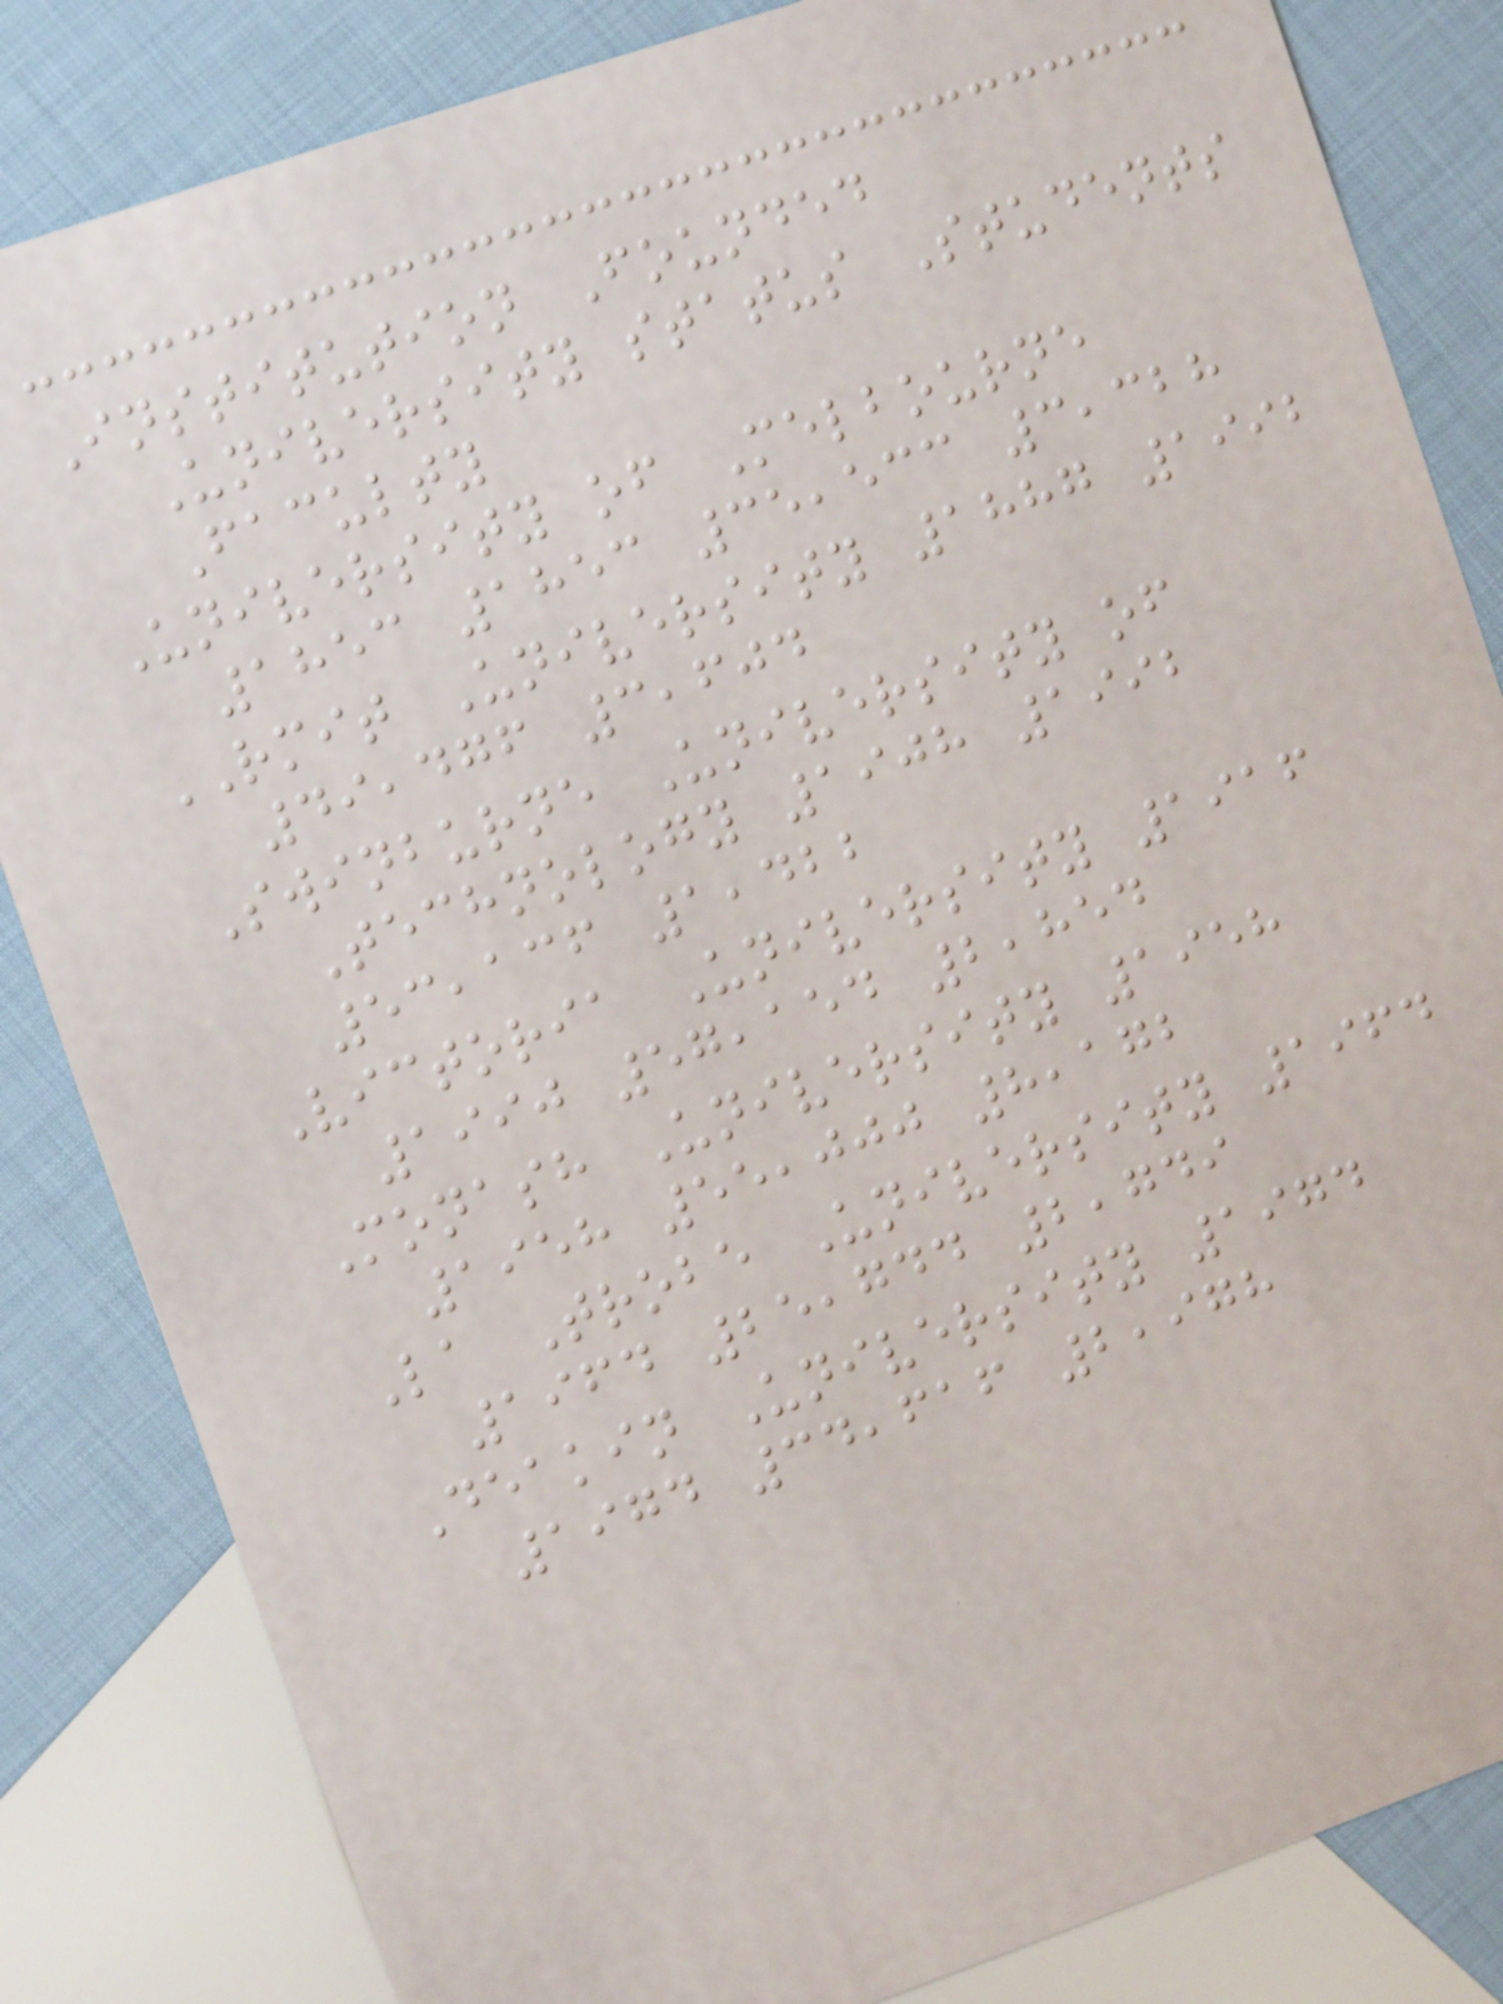Institution Founded
University status Students
Faculty
University of Melbourne
1853 1853 35,533 3,328
RMIT University 1887 1992
49,476 3,604
Swinburne University of
Technology 1908 1992
53,136 1,422
Victoria University 1916
1990 57,154 2,854
Monash University 1958
1958 55,000 8,172
La Trobe University 1964
1964 25,744 2,749
Deakin University 1974
1974 34,616 2,978
